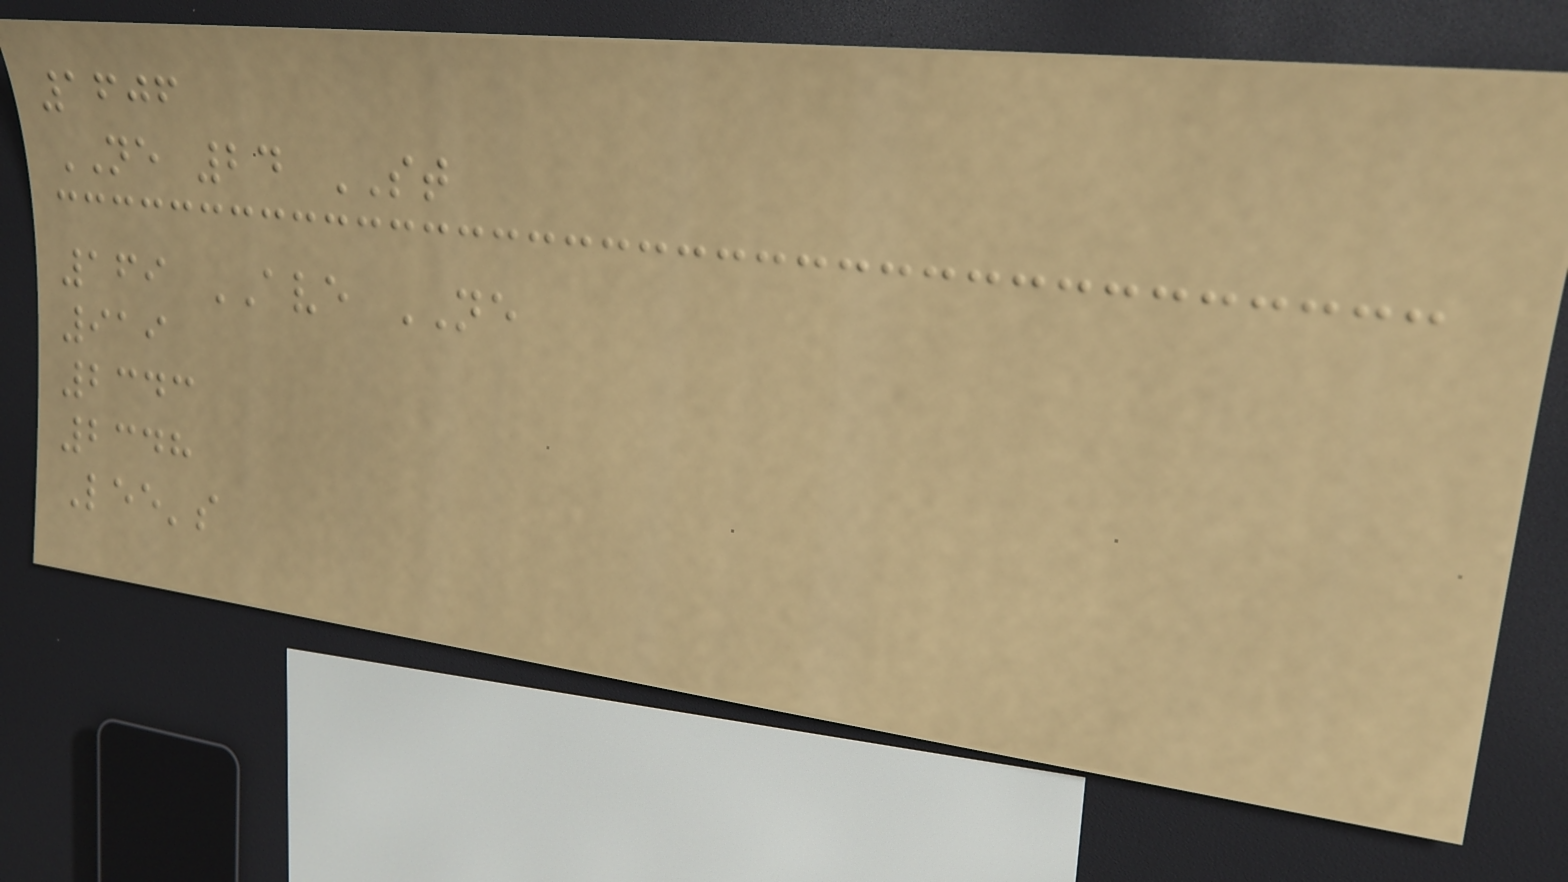1606
NE 24 ST
169 AVE NE
919
2343
2348
Lee's
